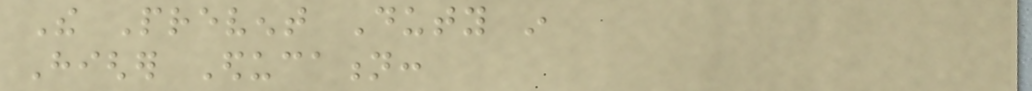The Prevent Duty in
Higher Education:
